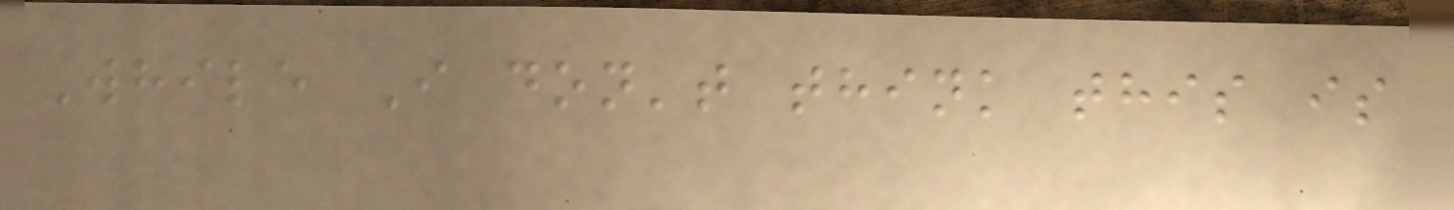While I don't think this is
